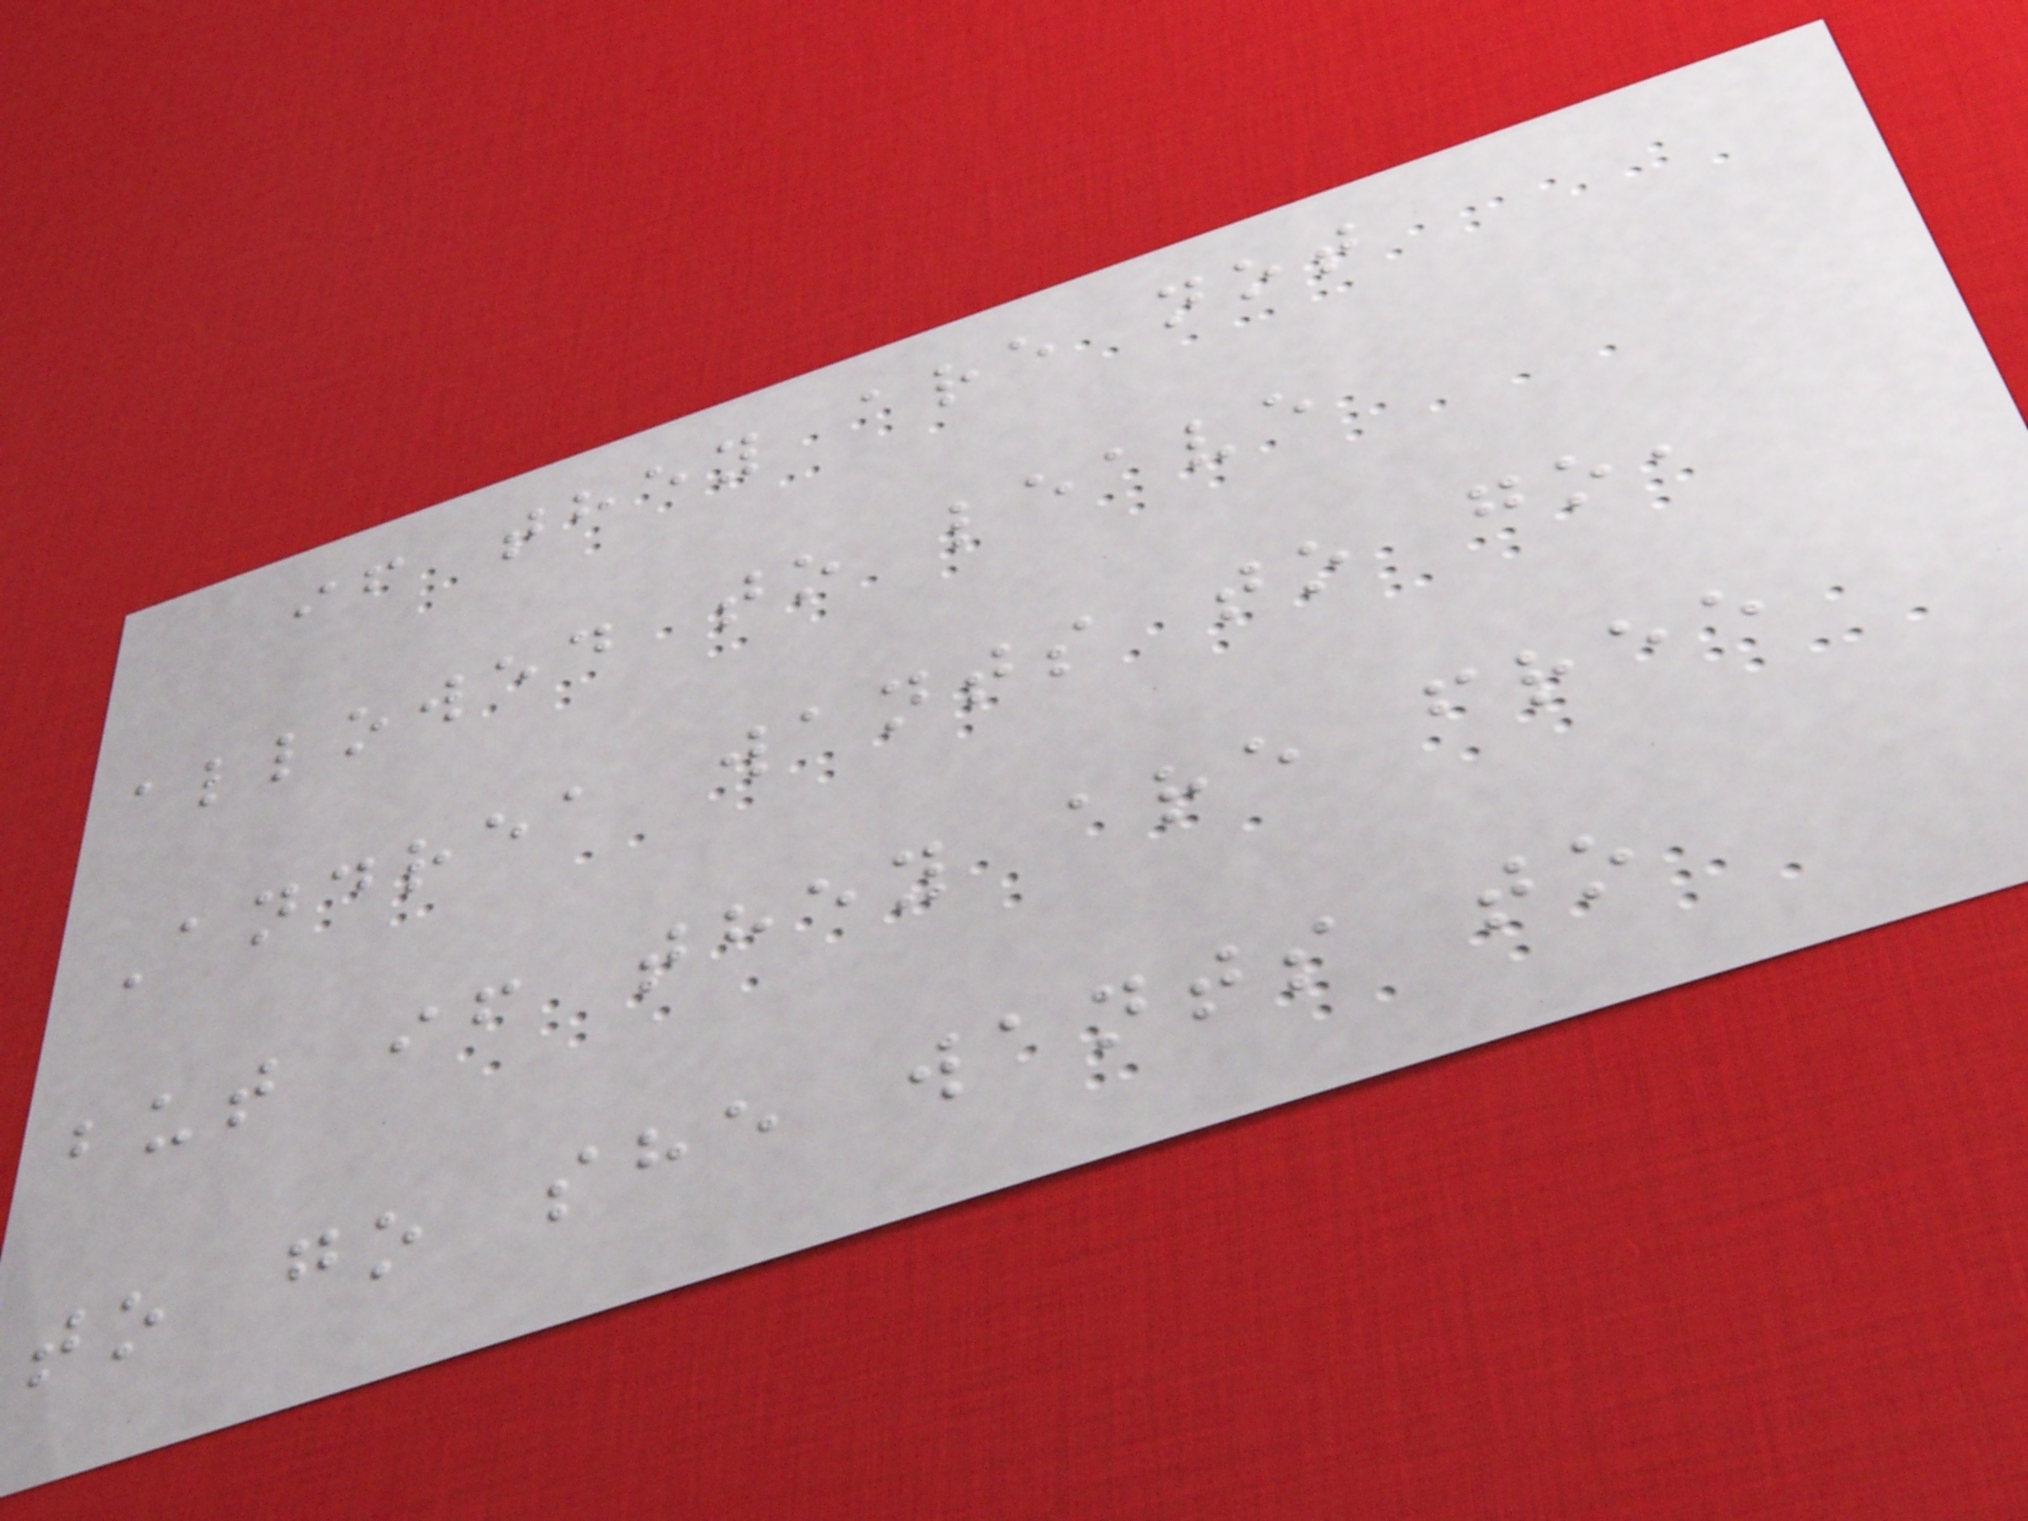if they are not
allowed to leave
Andrea wants to go,
but if they are free
to go she wants to
